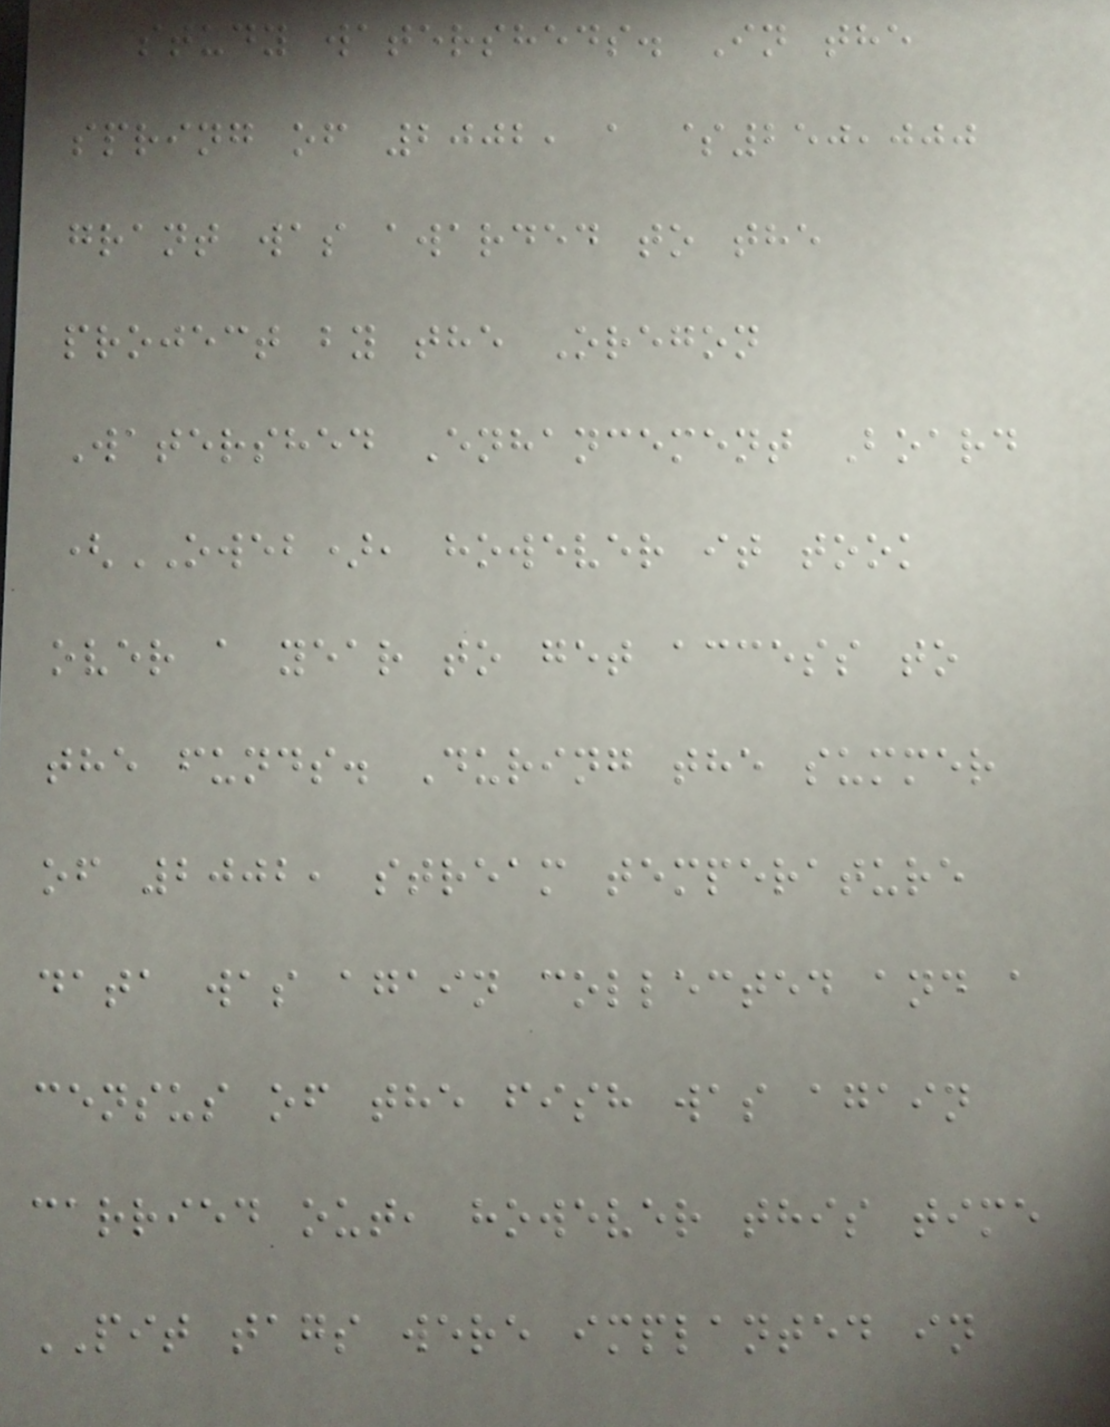study watersheds. In the
spring of 2002, a $250,000
grant was awarded to the
project by the Oregon
Watershed Enhancement Board
(OWEB), however it took
over a year to get access to
the funds. During the summer
of 2002, stream temperature
data was again collected and a
census of the fish was again
carried out, however this time
PIT tags were implanted in
